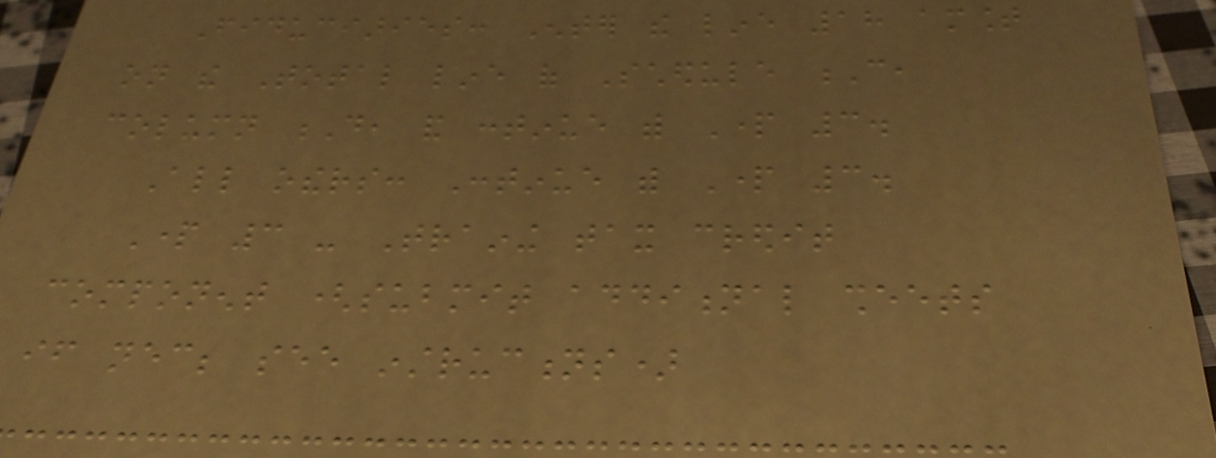Fiduciaries: Enter the line 18 amount
on the Total line of Schedule C,
column D, and continue with Part 3.
All others: Continue with Part 3.
Part 3 - Training tax credit
component (submit additional sheets
if necessary; see instructions)
